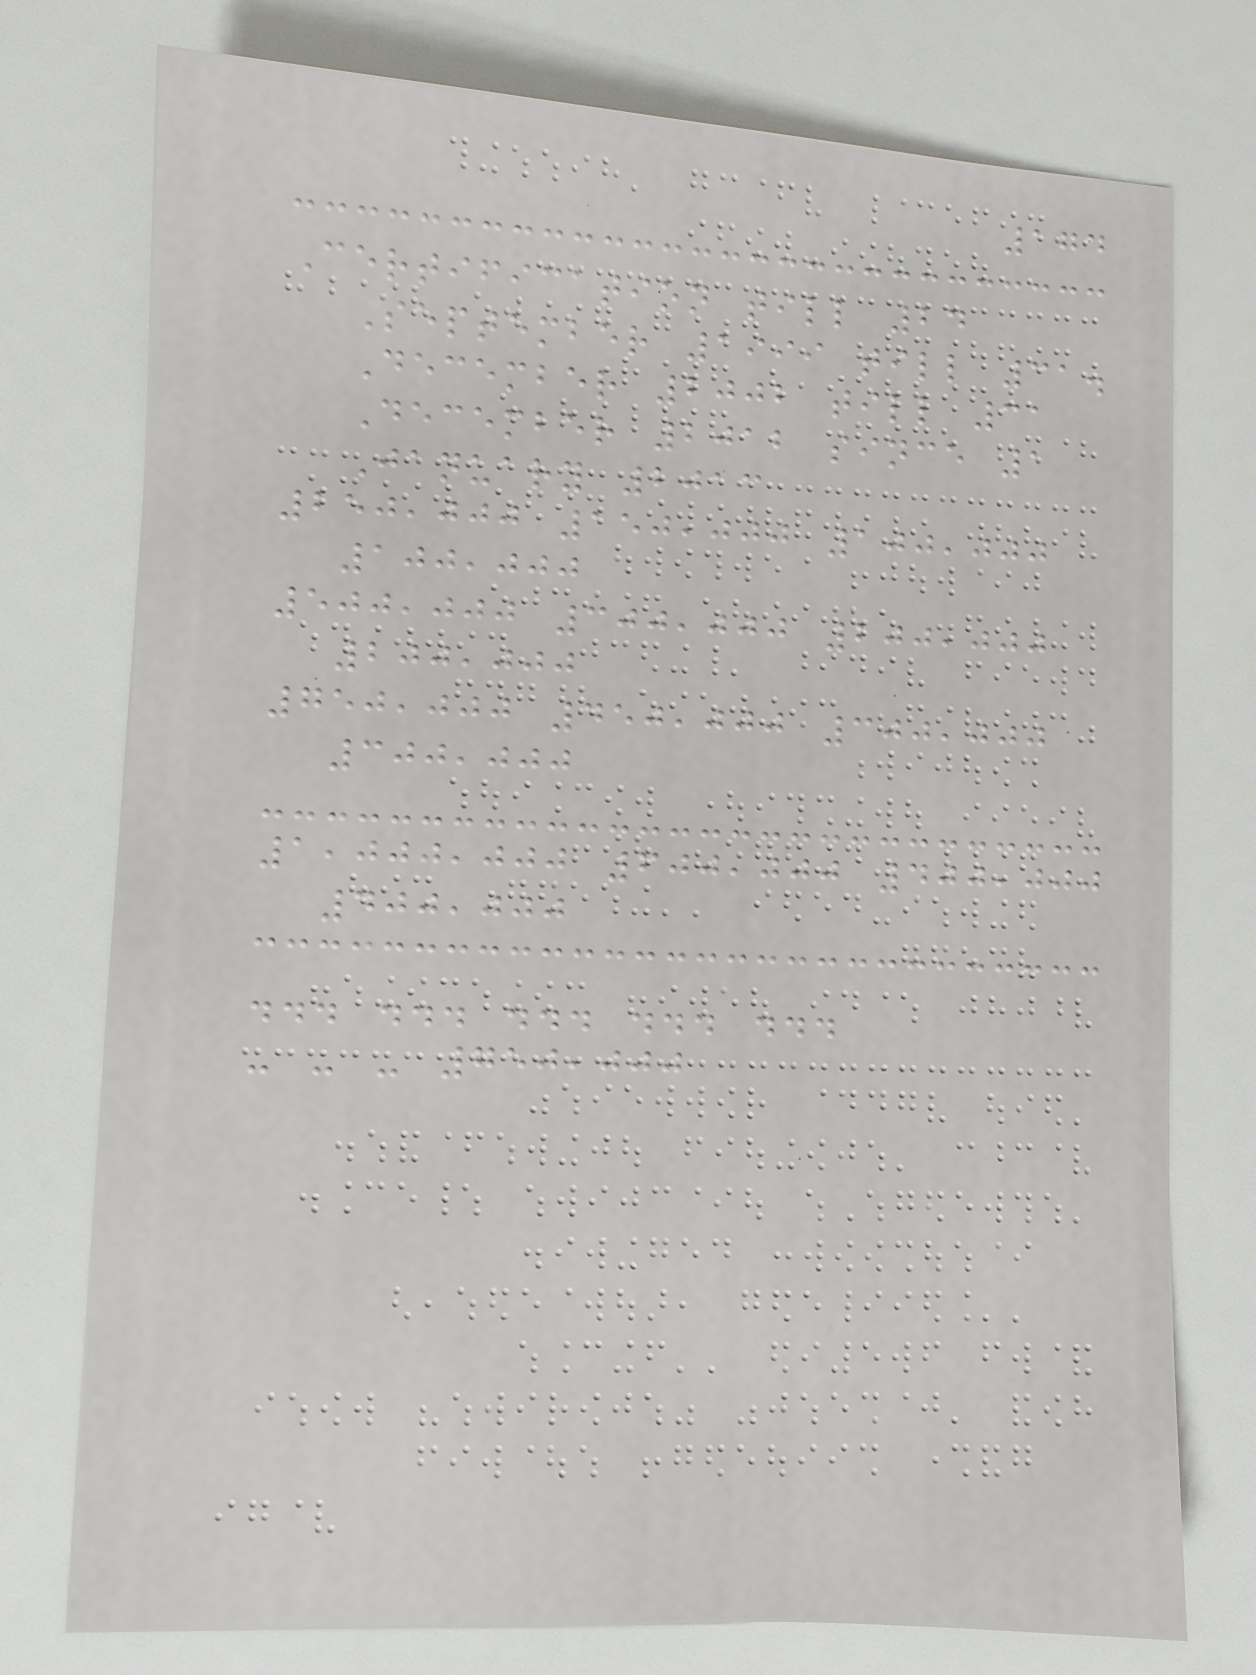174
Certification till 24
September 1999 till 31.
December 2002 till 31
December 2012 since 1
January 2013
250,000 150,000 100,000
100,000
500,000 300,000 200,000
200,000
750,000 450,000 300,000
300,000
1,000,000 600,000 400,000
400,000
... ... ... ... ...
- - - 750,000
